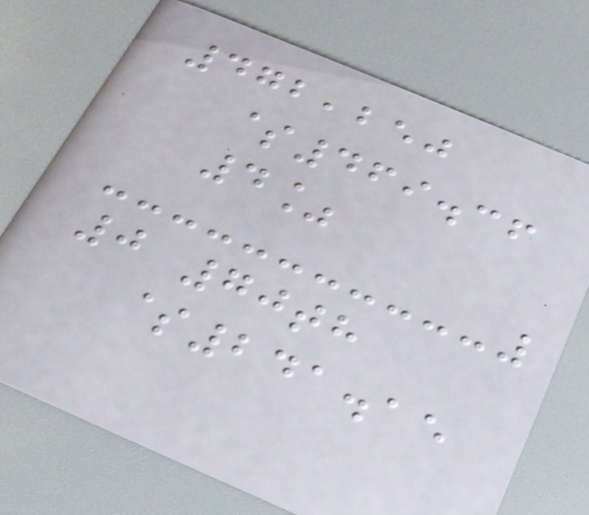472,250
$469.36
4%
0 70th
$241.15
